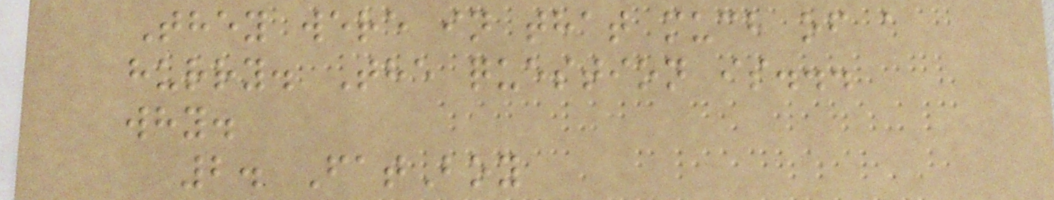They were in that much of a
hurry. The question is...
why.
2. FatBoy
